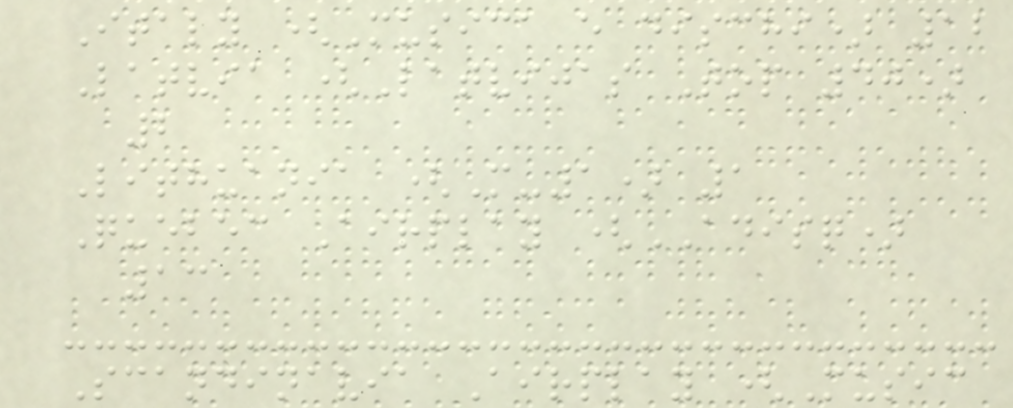Italy (Musica e dischi) 12
Latvia (Latvijas Top 40)
2
Lithuania (M-1) 1
Quebec Airplay (ADISQ)
13
Scandinavia Airplay (Music
